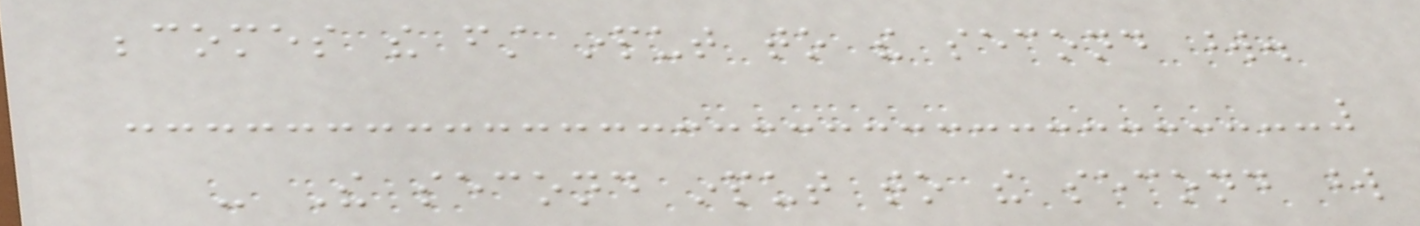becomes the first input to the second word.
- The second input to the second word
